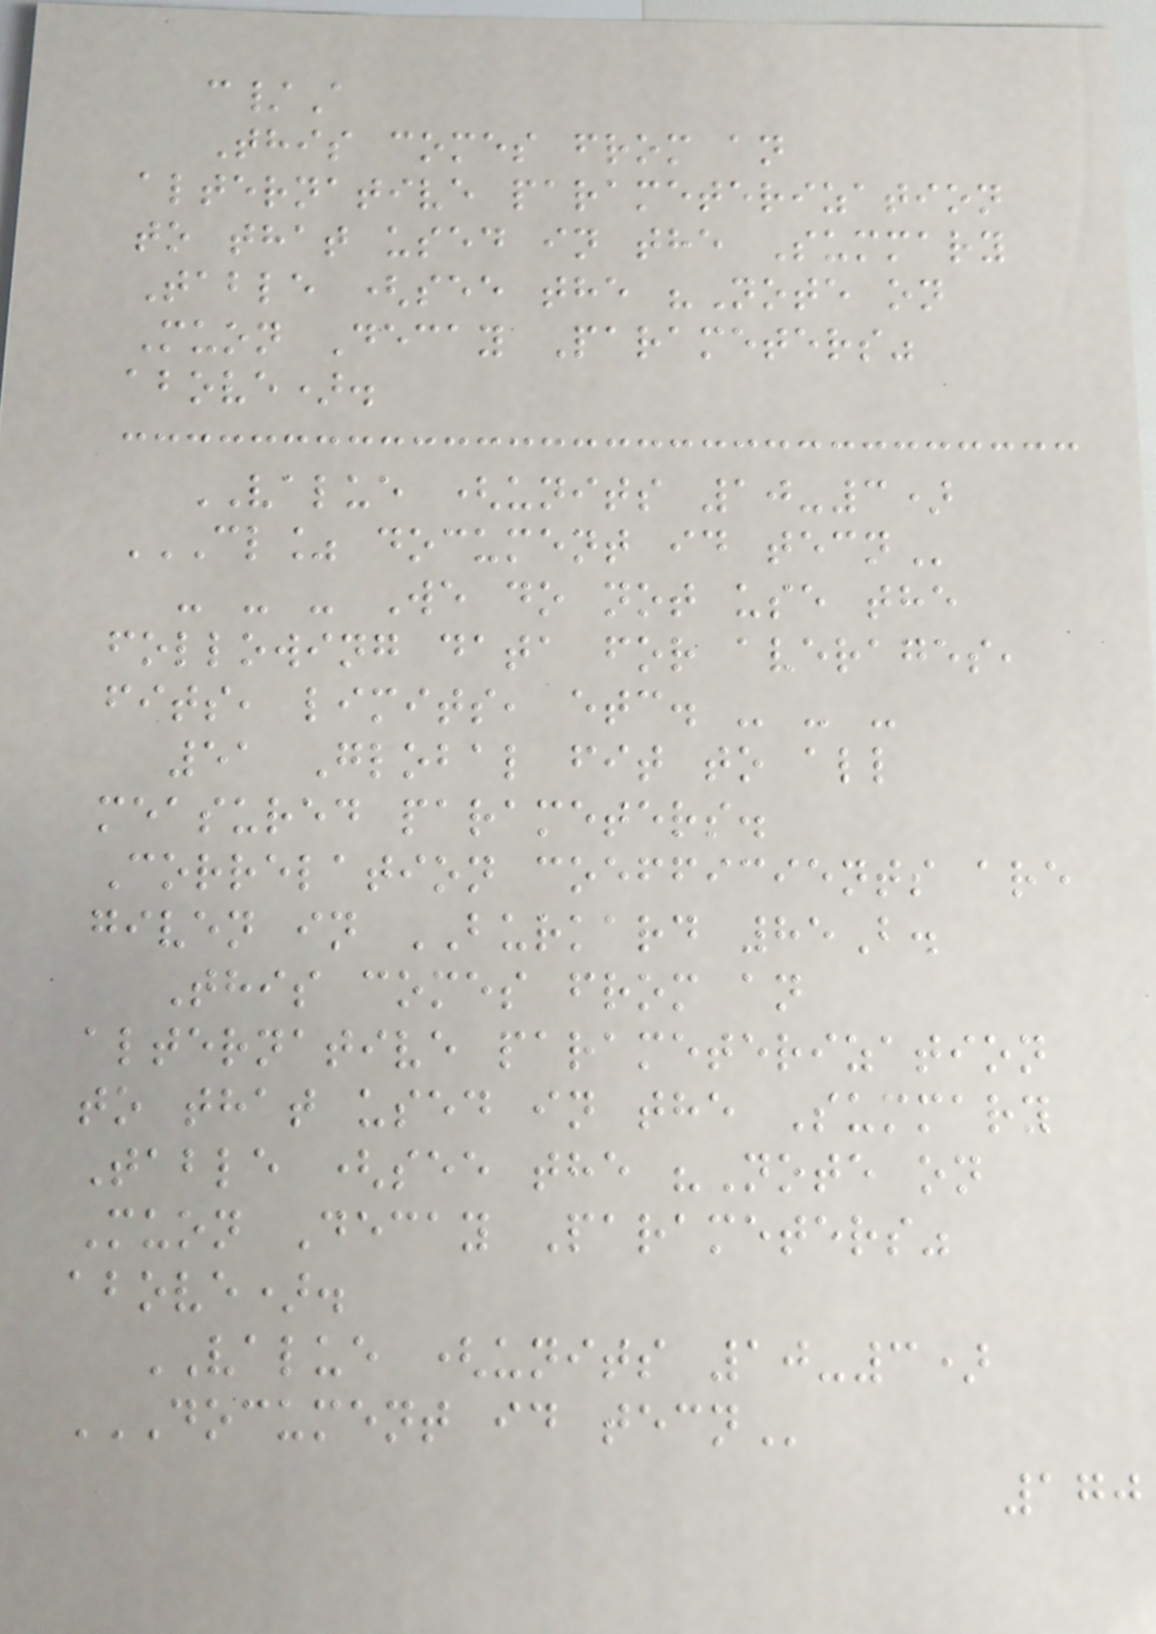c/A
This comes from an
alternative parameterization
to that used in the Summary
Table (see the "Note on
Muon Decay Parameters"
above).
VALUE (units 10-3)
CL% DOCUMENT ID TECN
- - - We do not use the
following data for averages,
fits, limits, etc. - - -
51 Global fit to all
measured parameters.
Correlation coefficients are
given in BURKARD 85B.
This comes from an
alternative parameterization
to that used in the Summary
Table (see the "Note on
Muon Decay Parameters"
above).
VALUE (units 10-3)
DOCUMENT ID TECN
170
